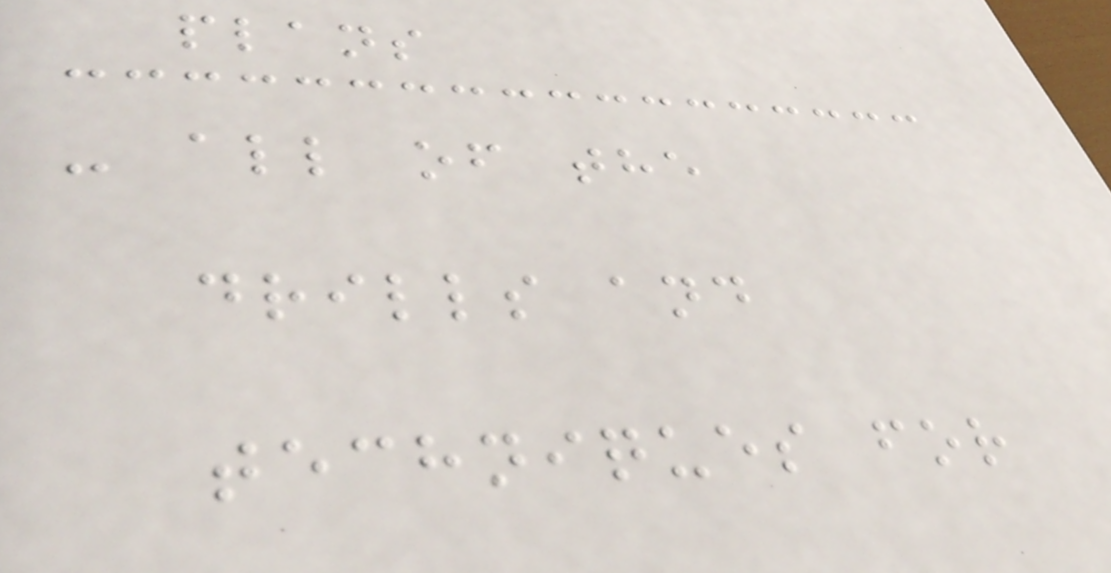plans
- all of the
drills and
techniques for
